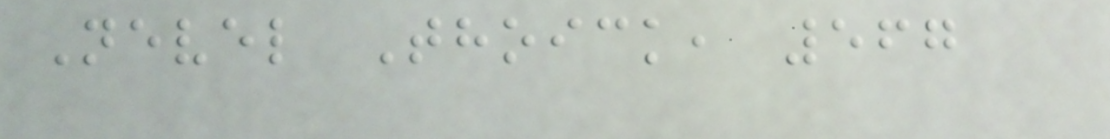Nevel Thoick, 567
